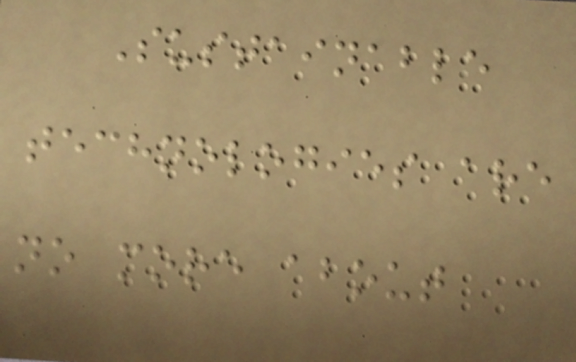Sustainable
technologies are
no more about
